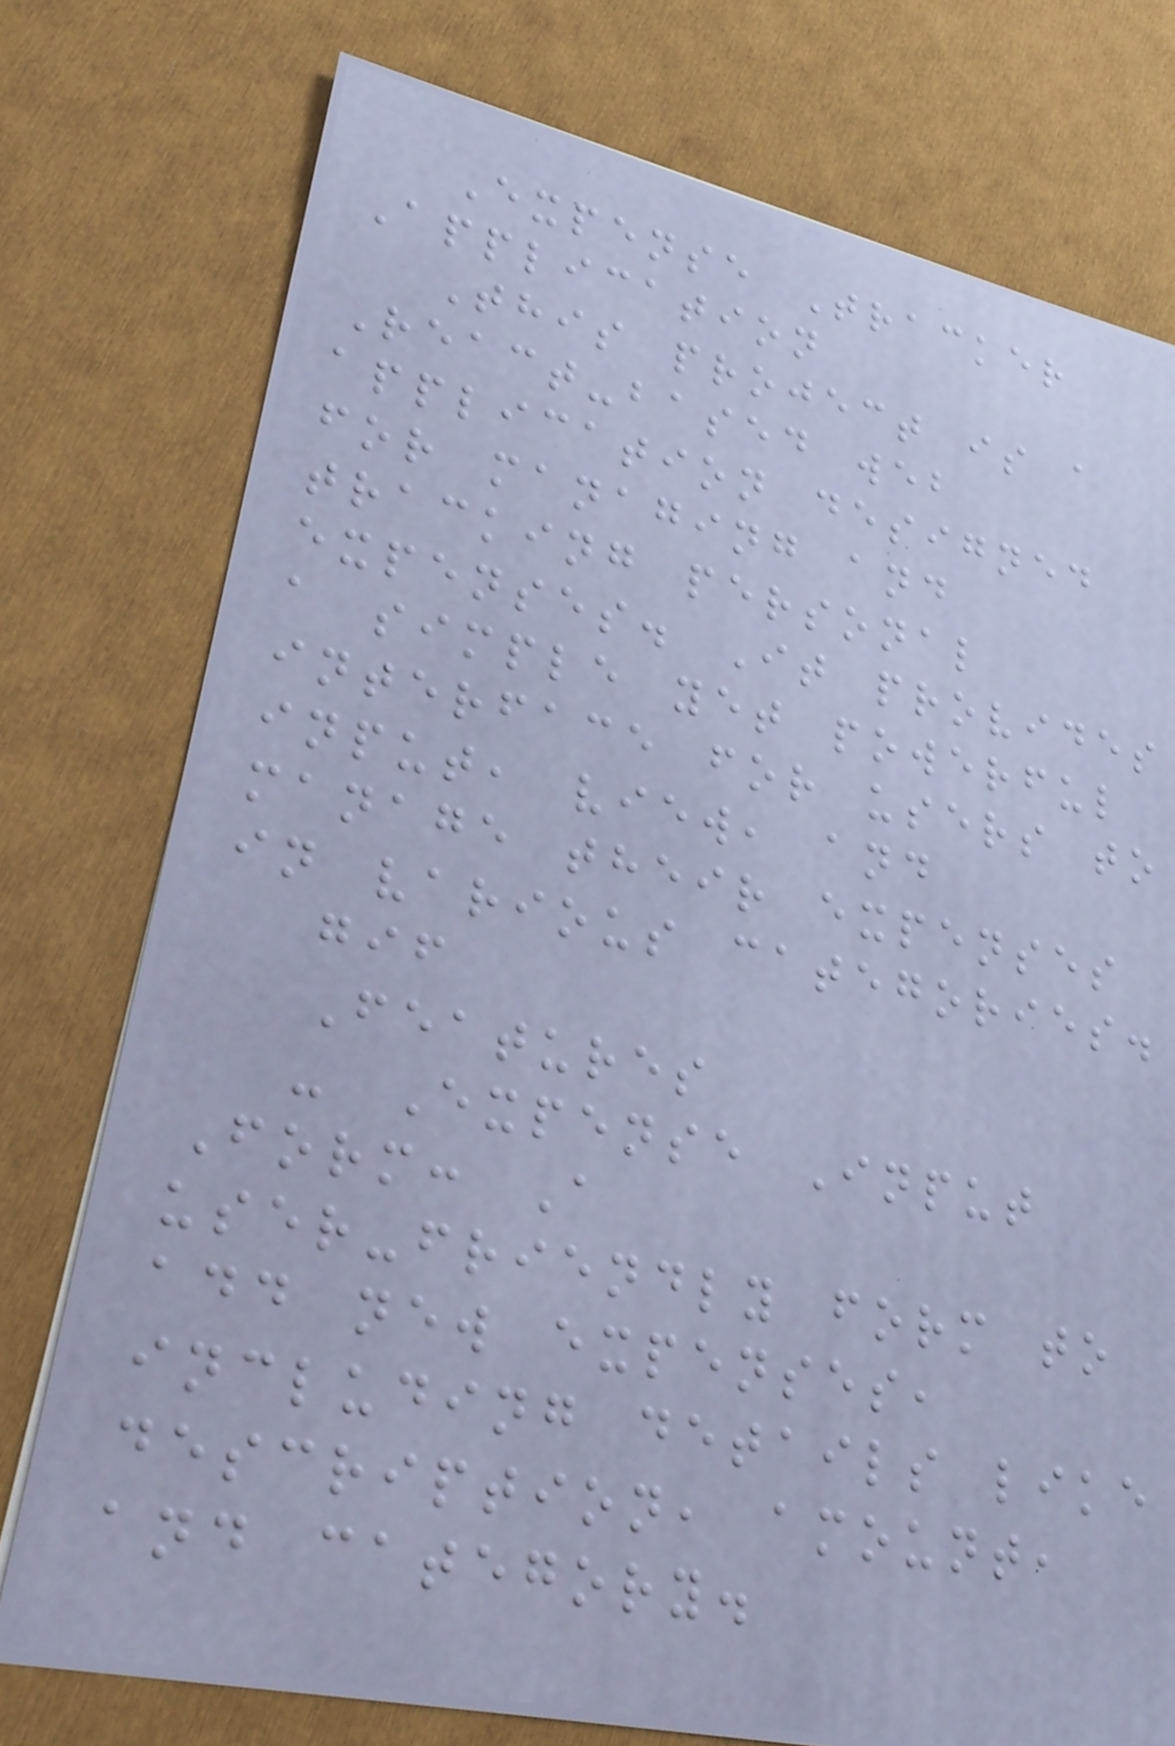Expense Tracker
Application
This project is a
React-based web
application designed
for managing and
tracking personal
expenses. It provides
a simple yet powerful
interface for users to
input, view, and
manage their expenses
in various categories.
gif
Features
- Expense Input
Form: A
user-friendly form to
add new expenses,
including details like
description, amount,
and category.
